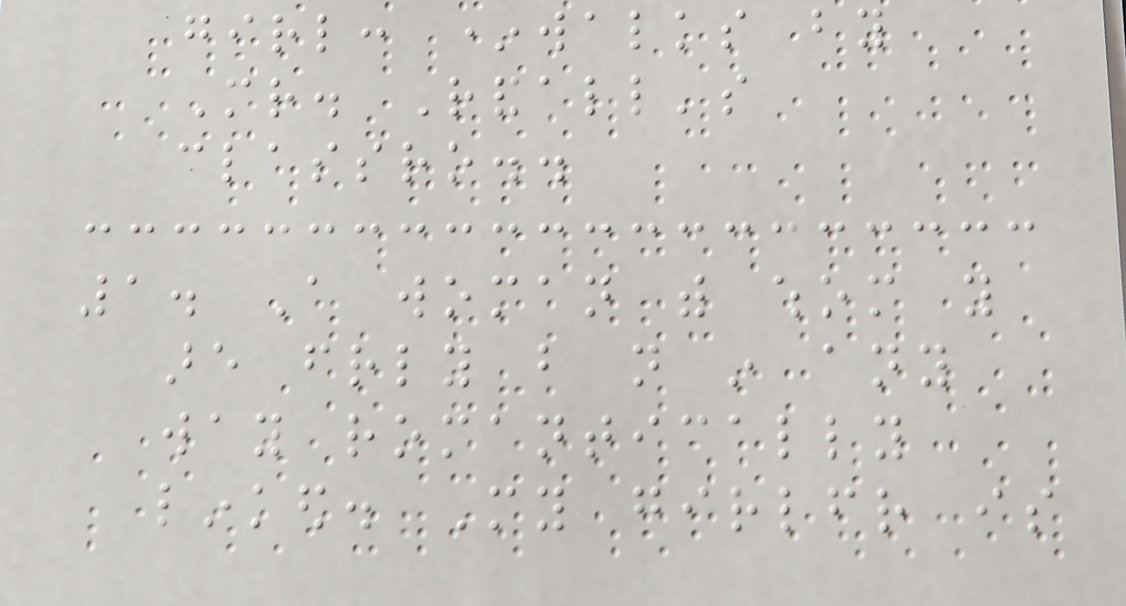girl: *walks by
Mr. Randall's
classro..
1. A woman with whom you
are friendly but not in any
way romantically
linked. My girlfriend is
